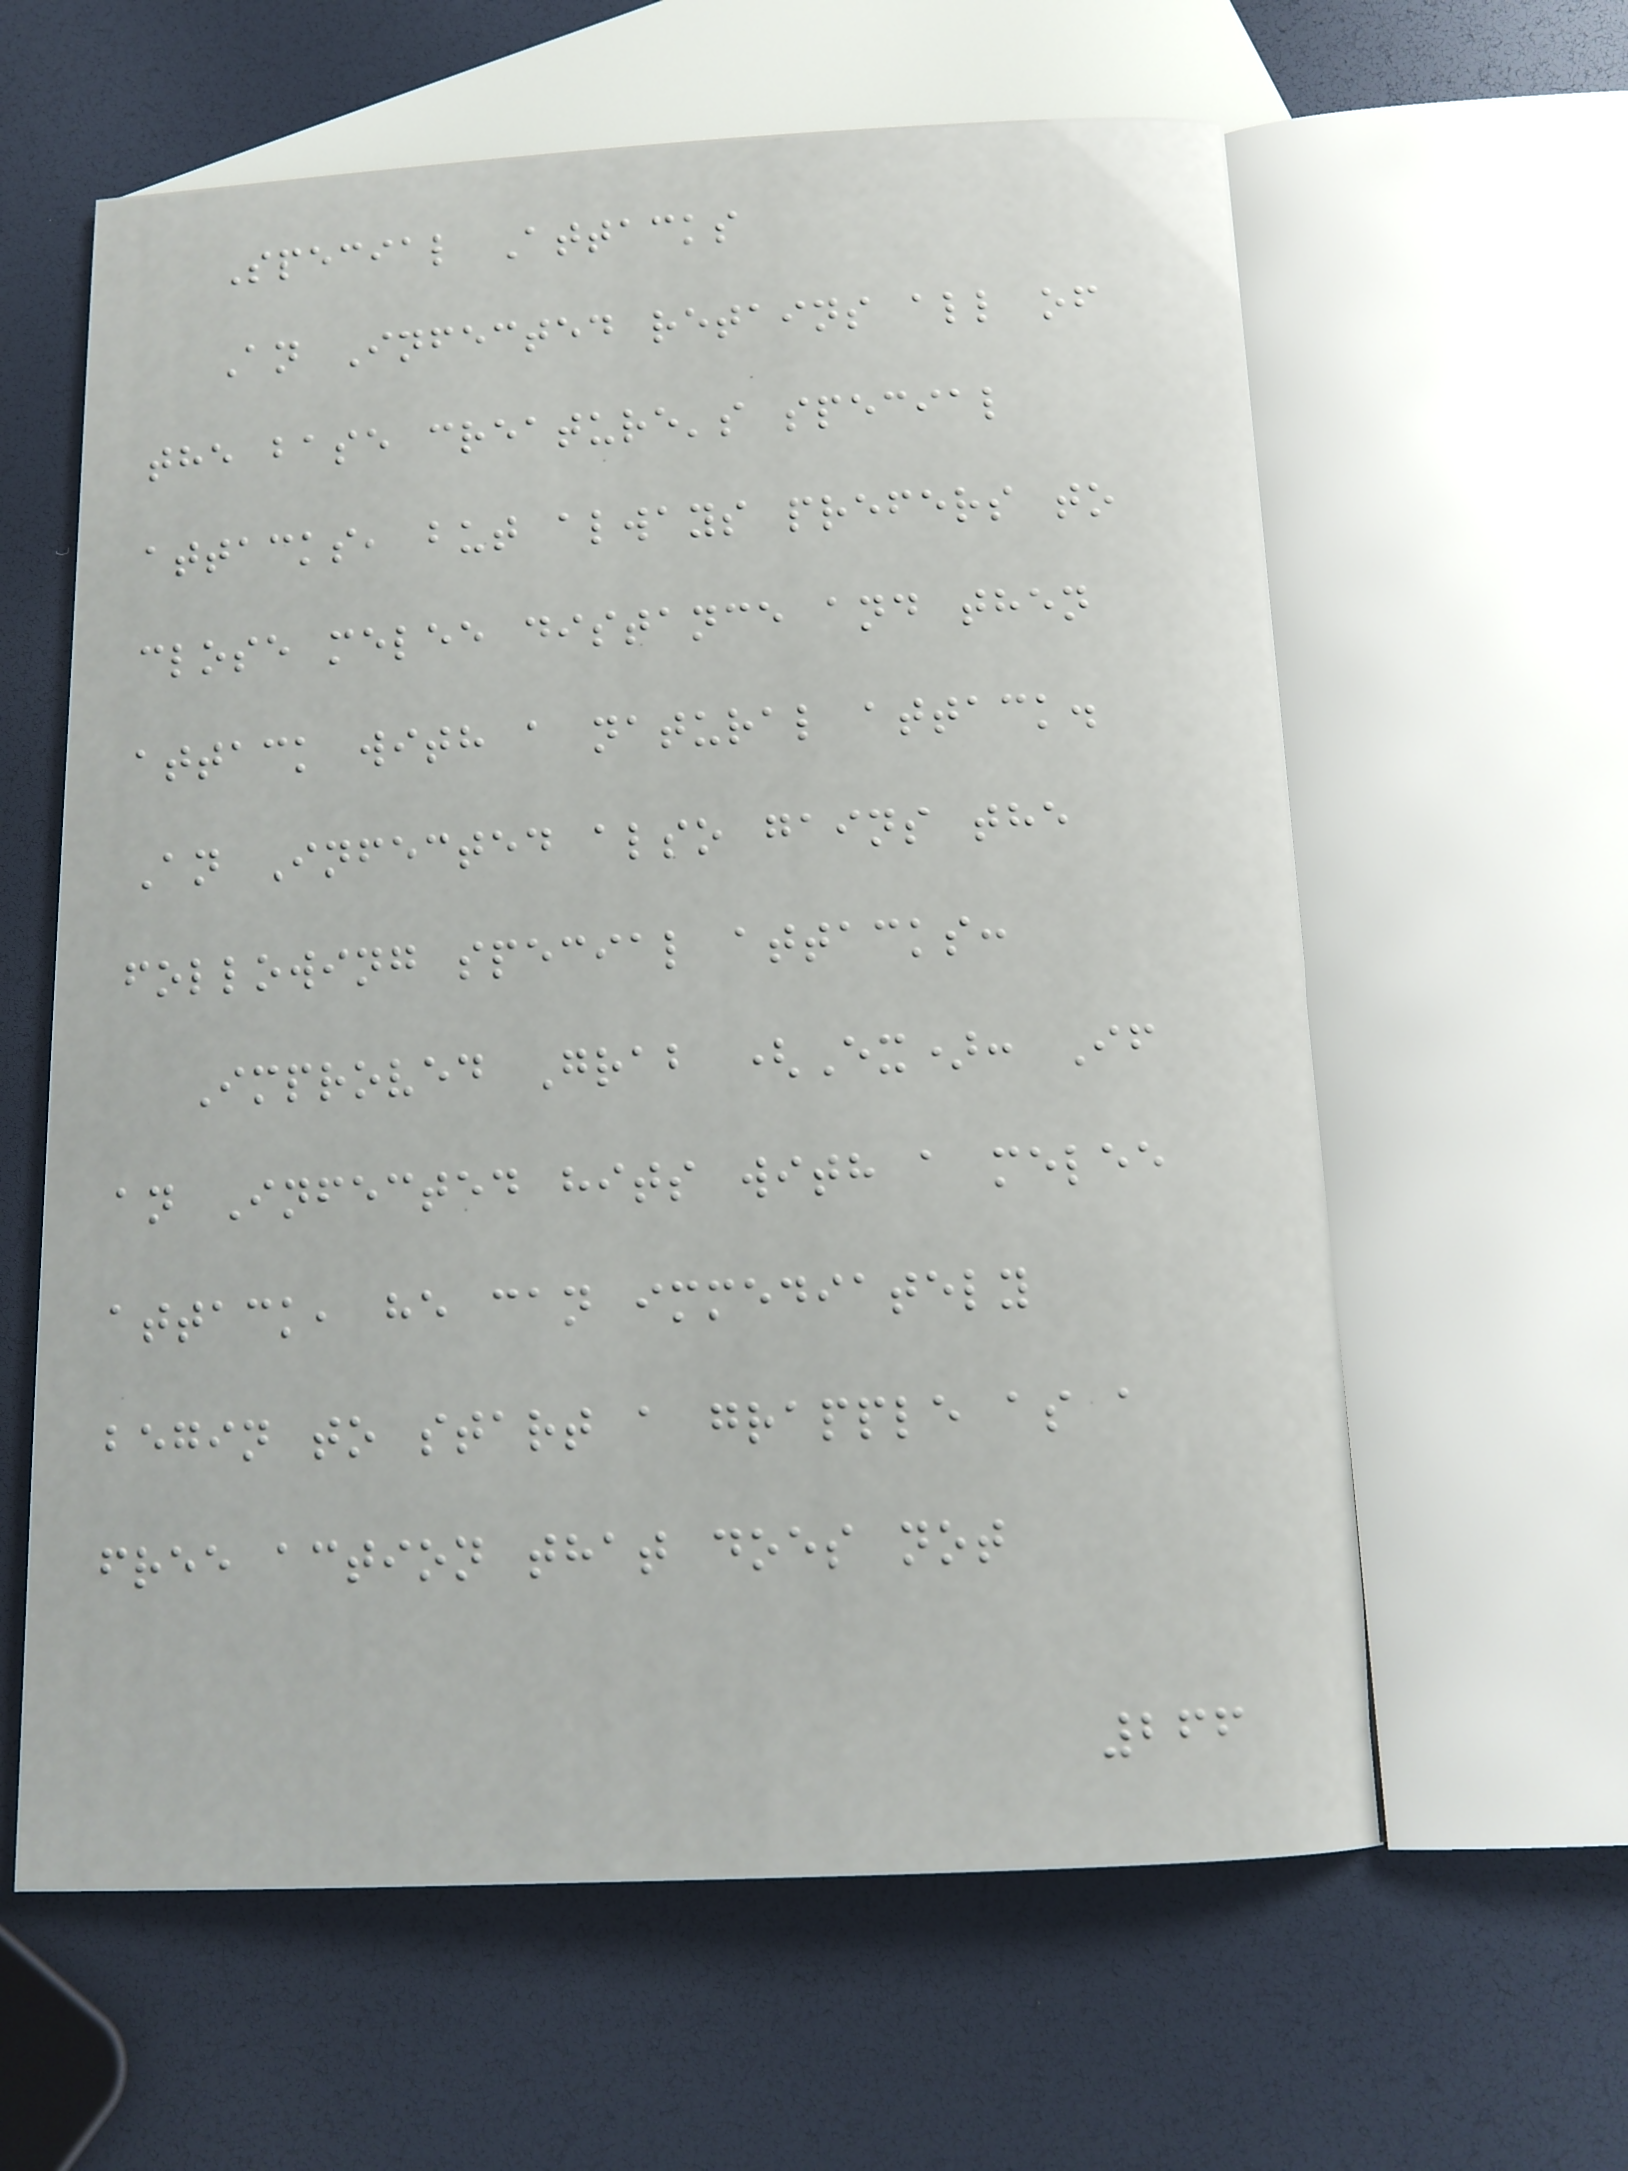Special Attacks
An Infected retains all of
the base creature's special
attacks, but always prefers to
close melee distance and then
attack with a natural attack.
An Infected also gains the
following special attacks:
Improved Grab (Ex): If
an Infected hits with a melee
attack, he can immediately
begin to start a grapple as a
free action that does not
266
